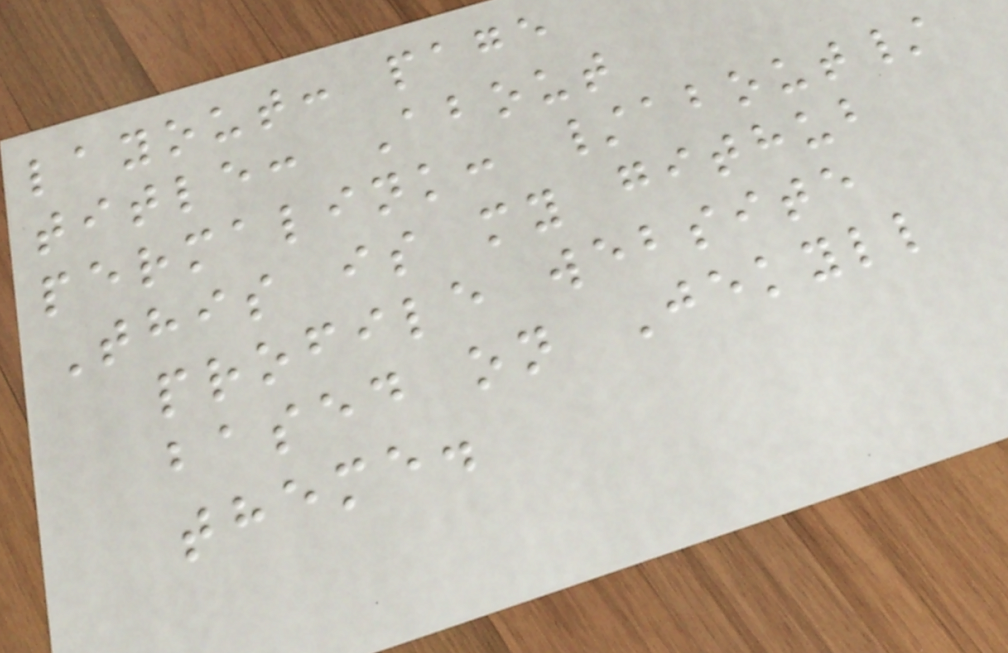layout: page
title: About
permalink: /about/
This is my github
profile website
based on Jekyll
theme.
